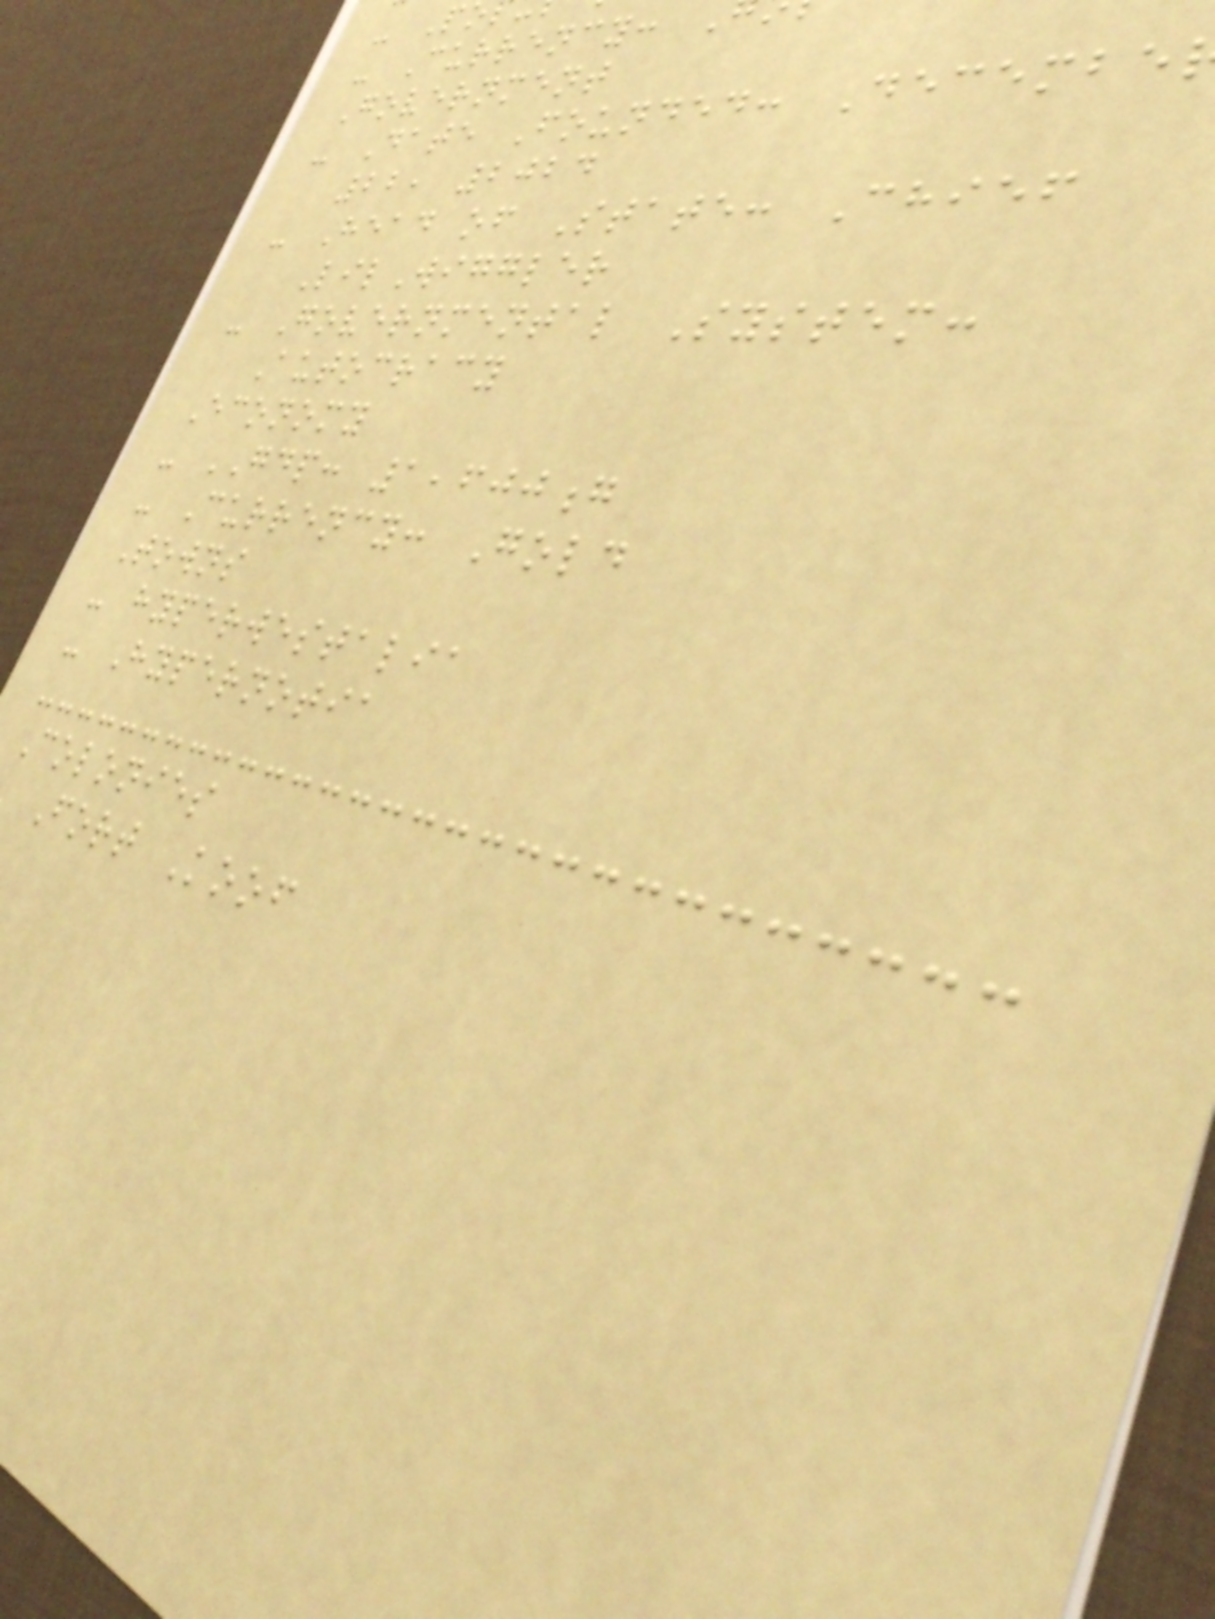- Currency:
Government
- Date Founded: Decembe
22, 2024
- Head of State: Chief
LilWiggler
- Governmental System:
Autocracy
Economy
- GDP: 1,600g
- Currency: Gold
Towns
- hyperwestalia
- Hypernotia
Colonies
Fort Koof
